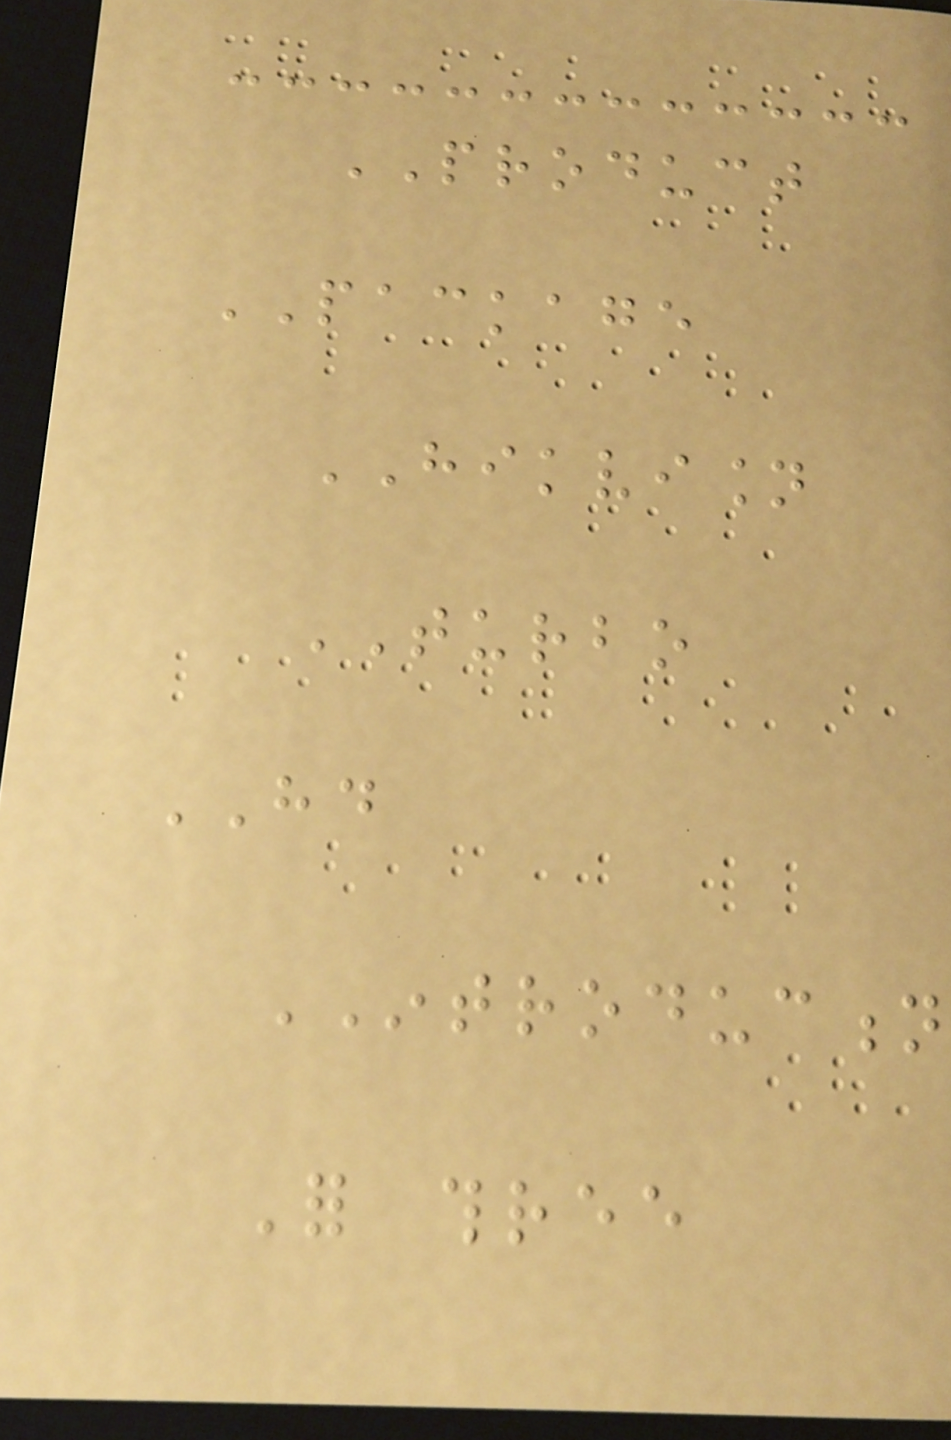PRODUCT
PACKAGE
HIKVISION
TURBO
HD
INTRODUCTION
For three
